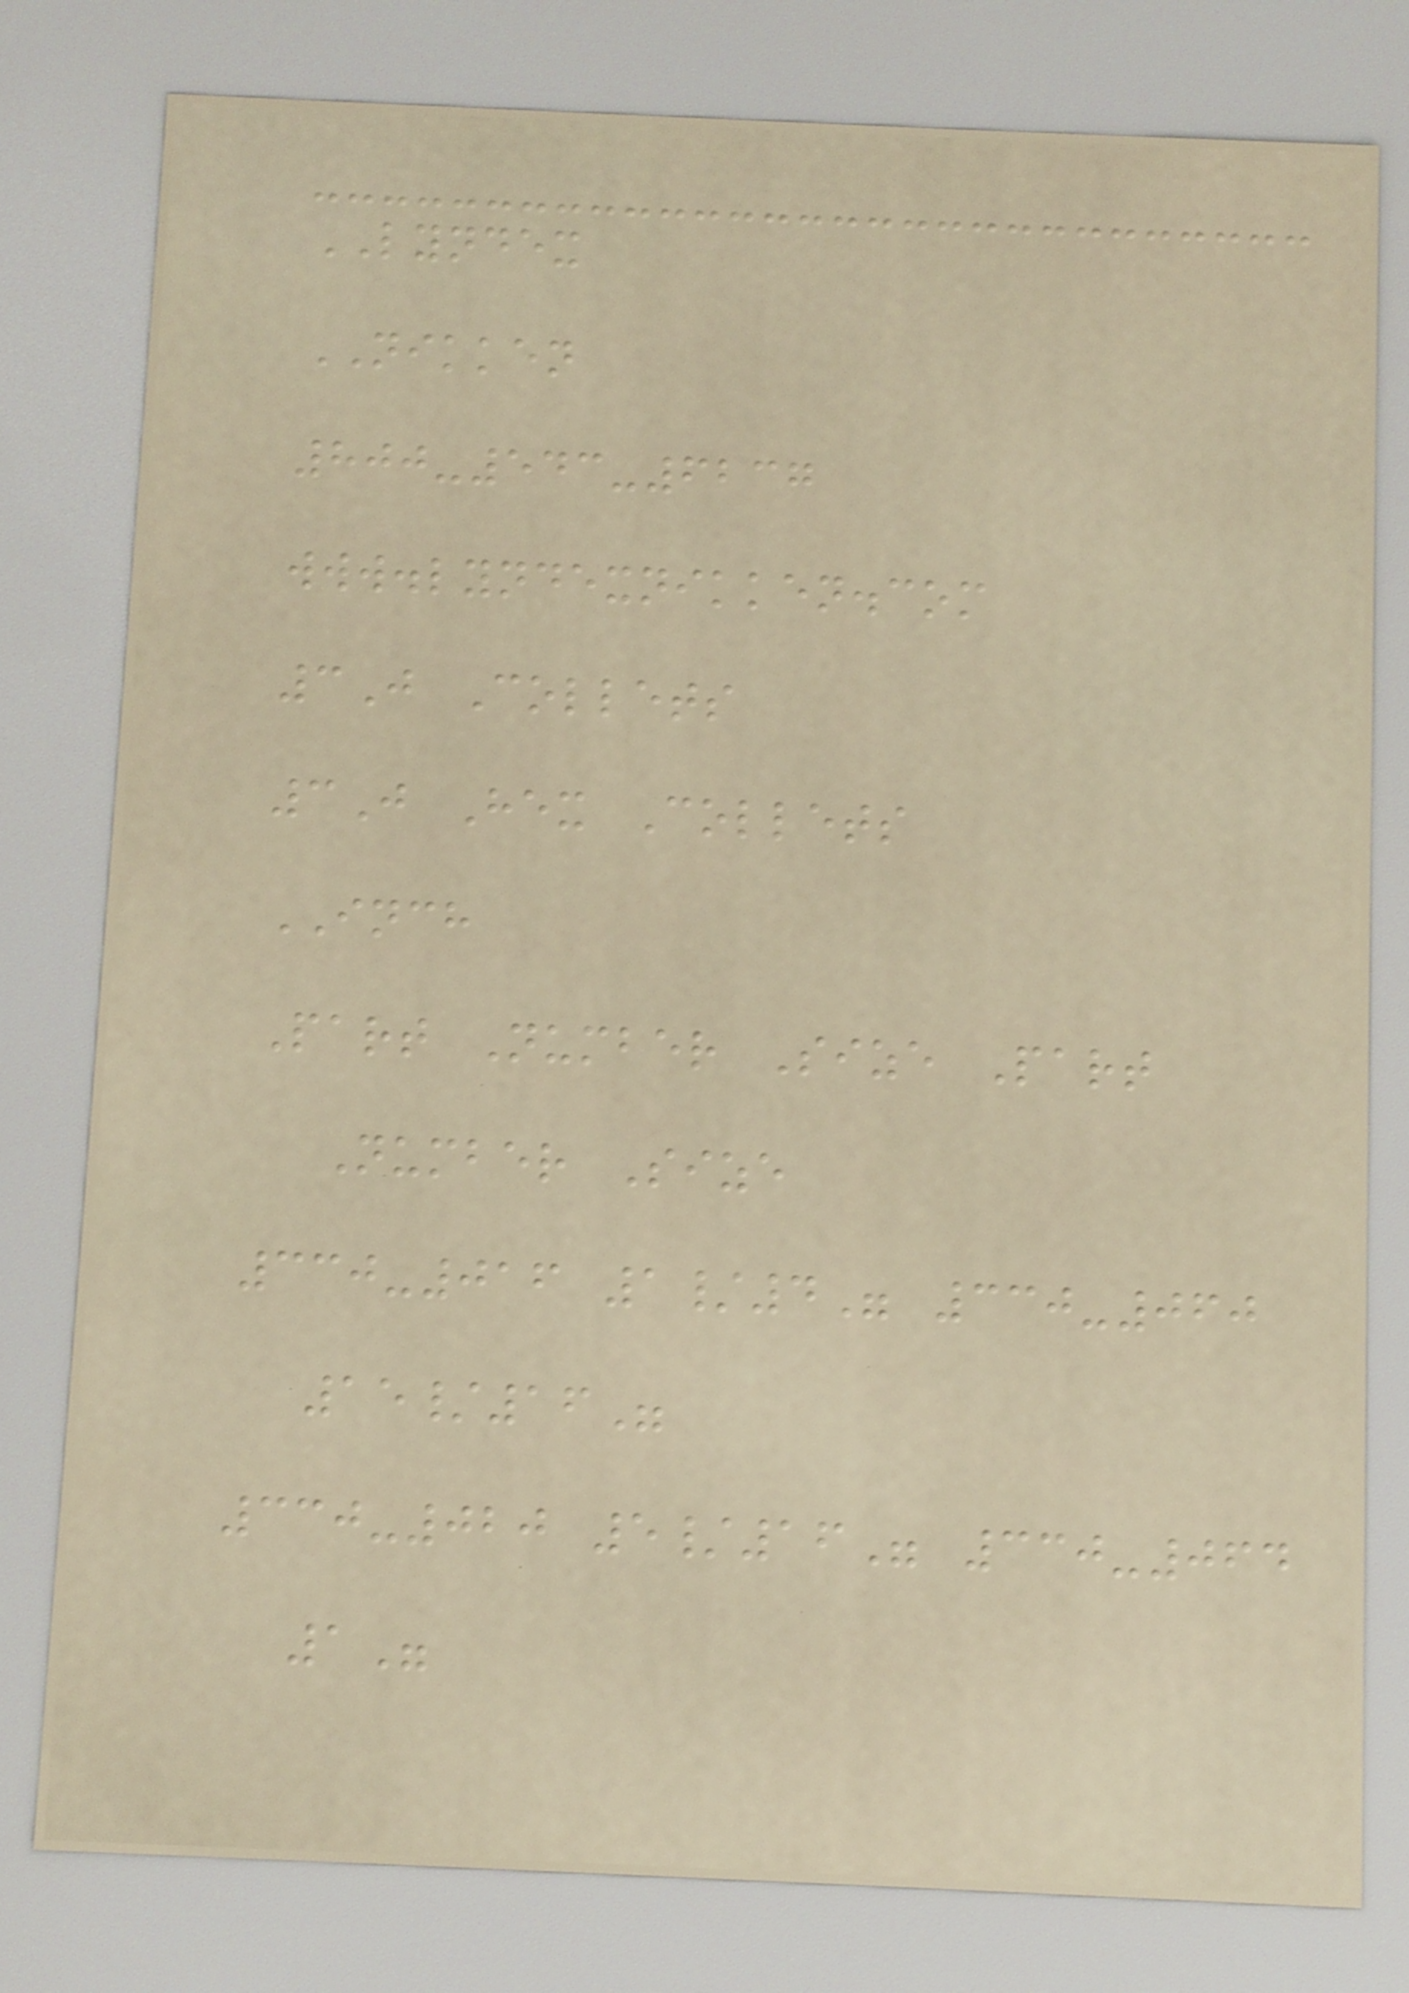LYNDEX
NIKKEN
800-543-6237
www.lyndexnikken.com
3J Collets
3J Hex Collets
INCH
Part Number Size Part
Number Size
330-016 1/4" 330-060
15/16"
330-020 5/16" 330-064
1"
